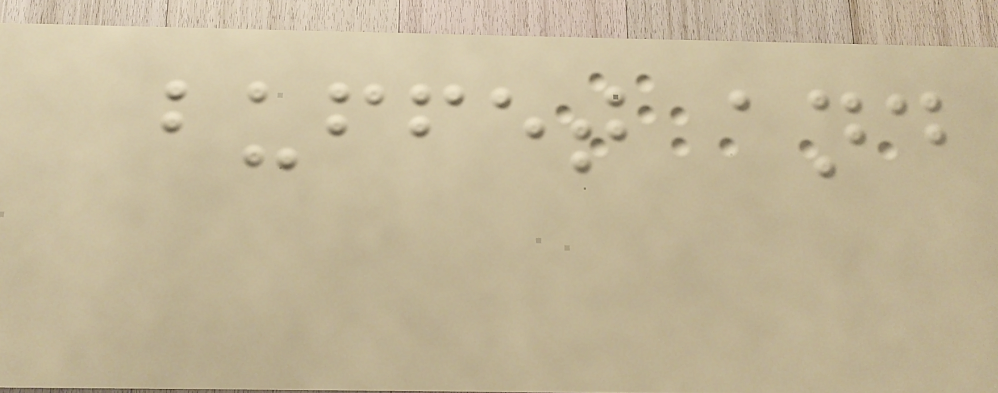buffet and
